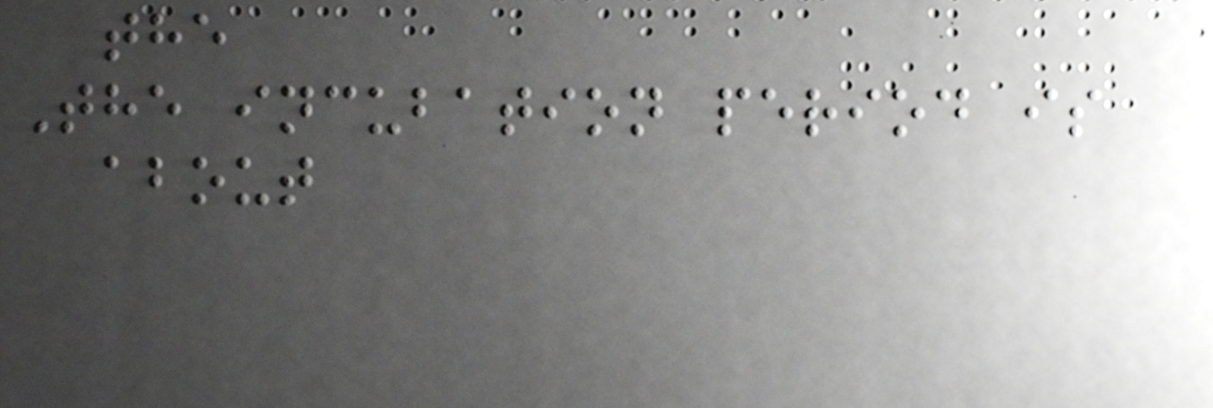the
The incubation period is
about
